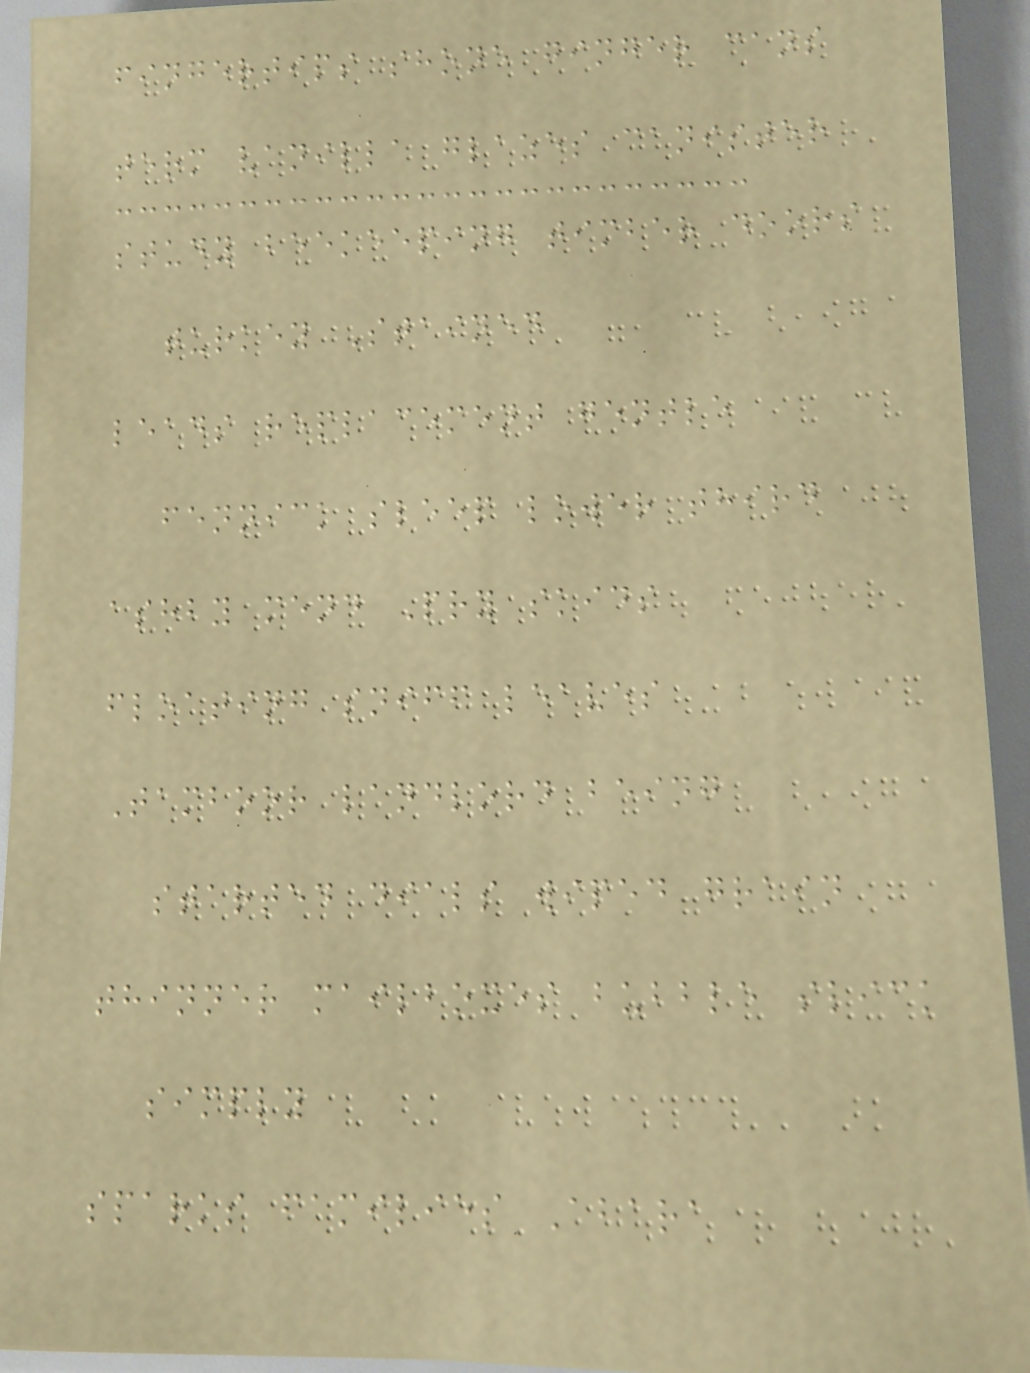fingertips shone ginger cans
term vanilla glazes canister
study beekeeping timber doors
turkey Stained
leads replacement gentle
fennick sleep lower third
ashby mend Pry skids
floating sniff leaves
Tamboor landlord being
started dials wiped grain
thinner mailboxes bubble slick
simply
sparks families Abara
